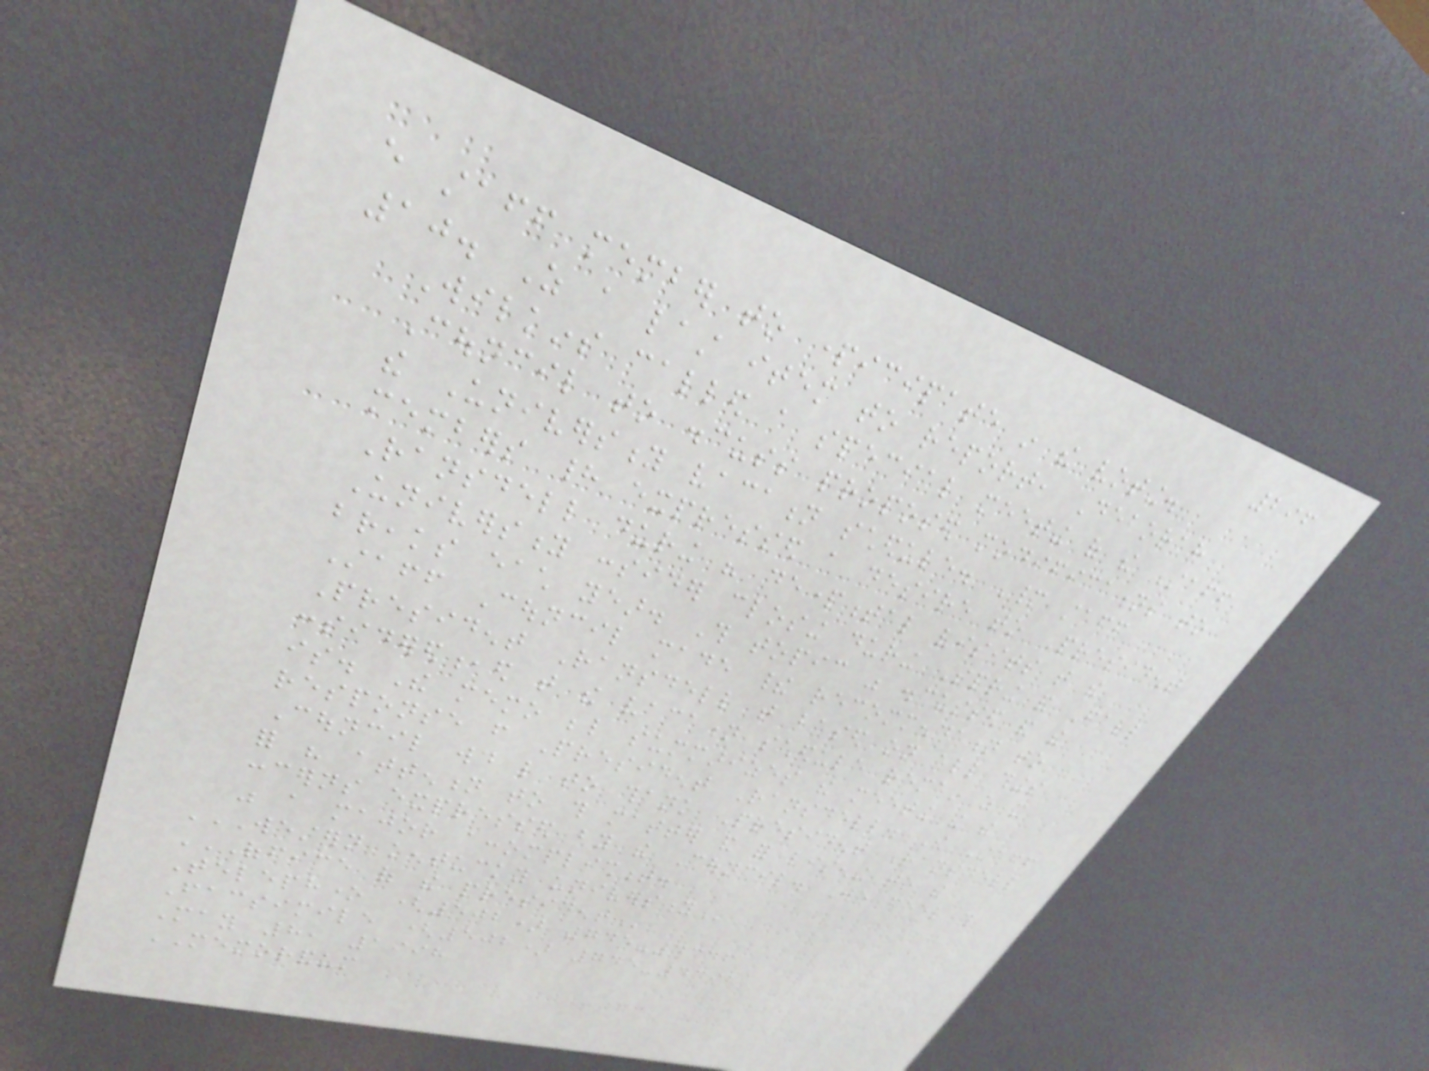296
every staff member to participate in the voting.
10. As a last item to report, Deborah
Wilkins called a special meeting of the Staff
Council to discuss proposed modifications to
the University vacation schedule. Many staff
members had expressed a desire to President
Ransdell during his departmental visits that the
University consider closing during Spring and Fall
breaks each year. This topic was discussed and the
Staff Council made their recommendation to
President Ransdell that based on all things
considered,ed that the vacation schedule remain as it
is. The memo below summarizes the meeting and the
response from President Ransdell. The Staff
Council would like to thank President Ransdell
for his attention to this matter and for listening to the
concerns expressed by the Council. We feel this
was a major accomplishment.
WESTERN KENTUCKY UNIVERSITY
OFFICE OF THE PRESIDENT
Telephone (502) 745-4346
Facsimile (502) 745-4492
May 8, 1998
MEMORANDUM
